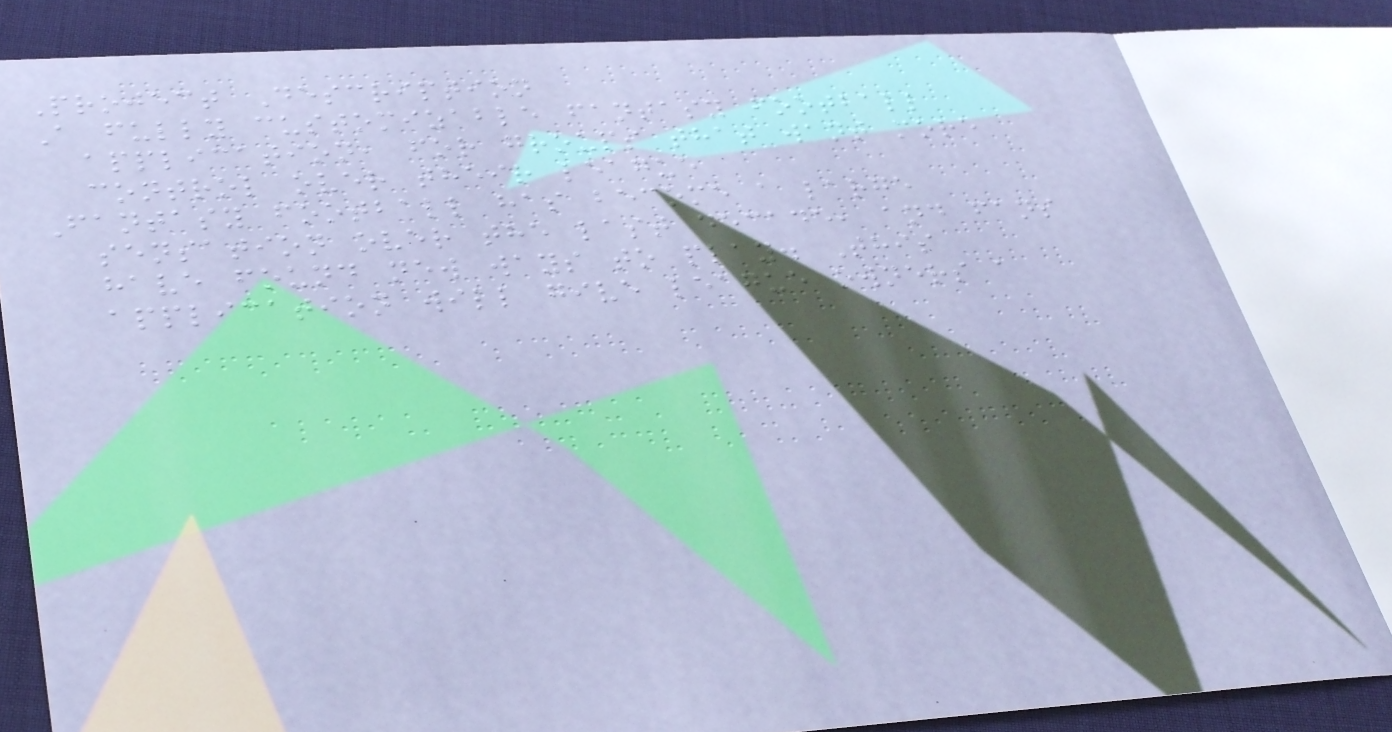Project Description
A fully customizable fantasy football
application, for groups that want more
control over their league
Fantasy football has become a large
sensation over the last decade, and fans
have found new ways to play. This
application will give league owners a
